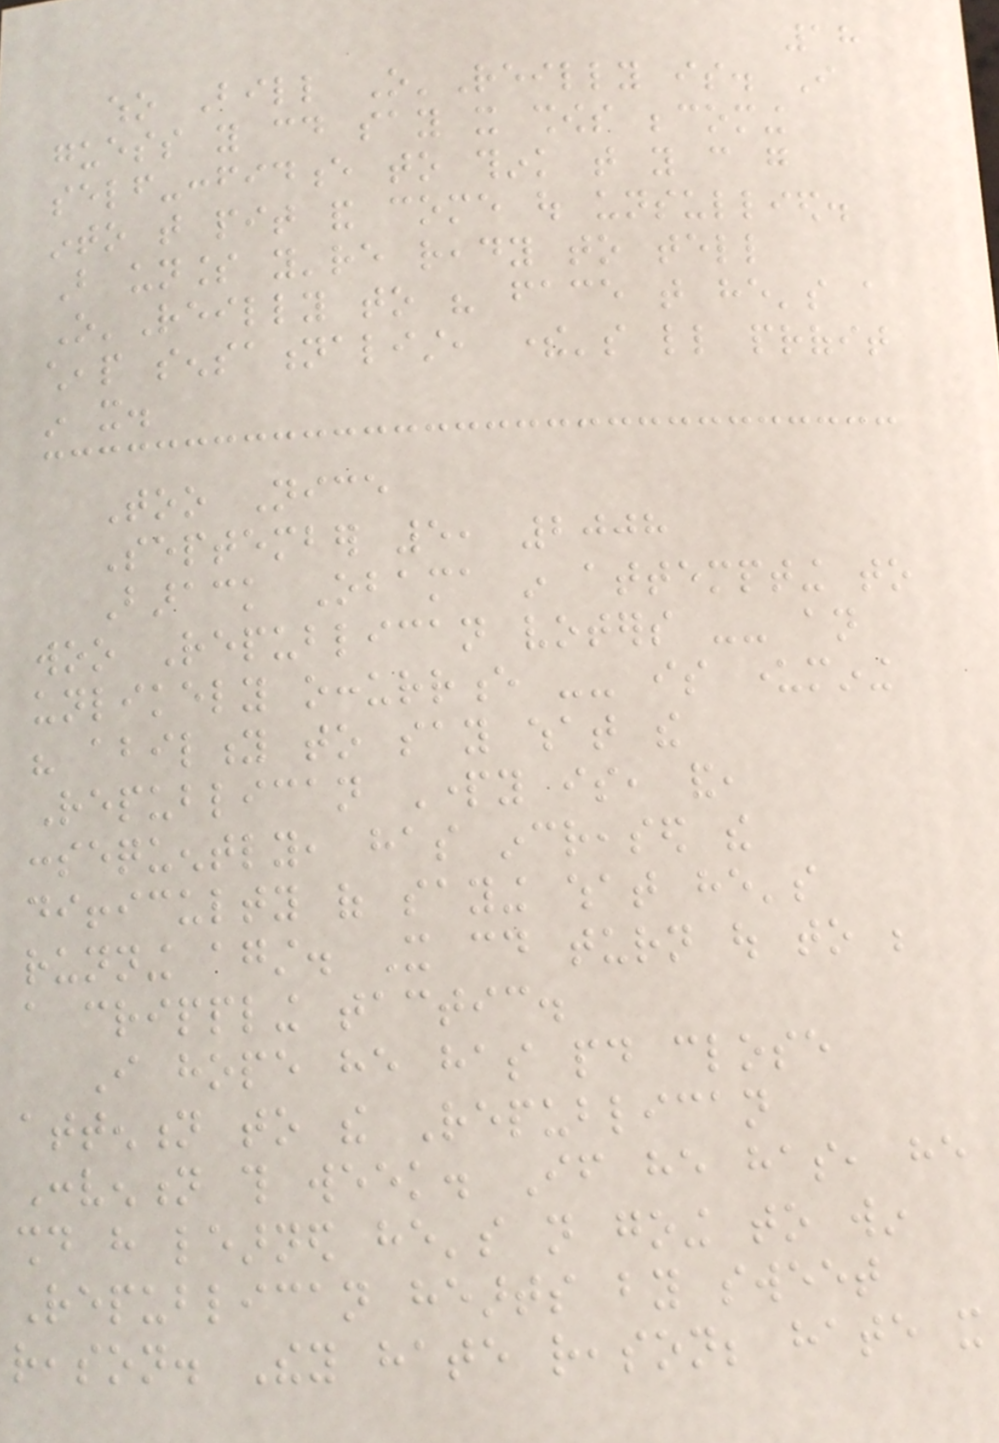18
who Bill O'Reilly is. I
guess you could say it shows becoming
self-confidence to think that you can go
into that pit and come out unsullied.
But unless you're ready to tell
O'Reilly to his face that he's a
cheap sensationalist, there's little profit
in it.
Too Nice
September 5, 2008
Barack Obama in attempting to
woo Republican voters -- an
unlikely occurrence -- is undermining
his ability to say what the
Republican Party is, and,
consequently, has increased the
difficulty of saying what he's
running against. It could turn out to be
a crippling tactic.
I hope he has paid close
attention to the Republican
Convention this week. If he has, he
should have learned he's not going to win
Republican hearts by sweet
reason. They hate reason; hate it
